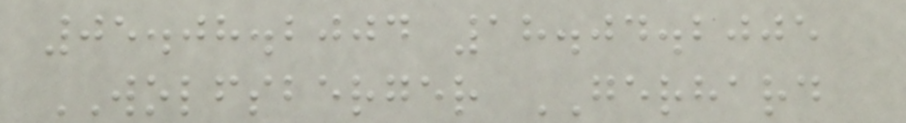05.08.2004 18.04.2005
WOLFSBERGER GERHARD
